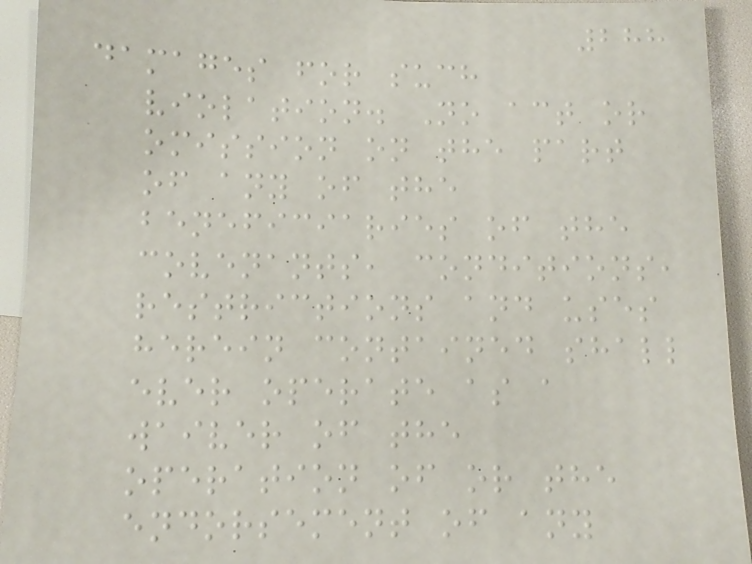288
damages for such
violation. No act or
omission on the part
of any of the
beneficiaries of the
covenants, conditions,
restrictions and uses
herein contained shall
ever operate as a
waiver of the
operation of or the
endorsement of any
